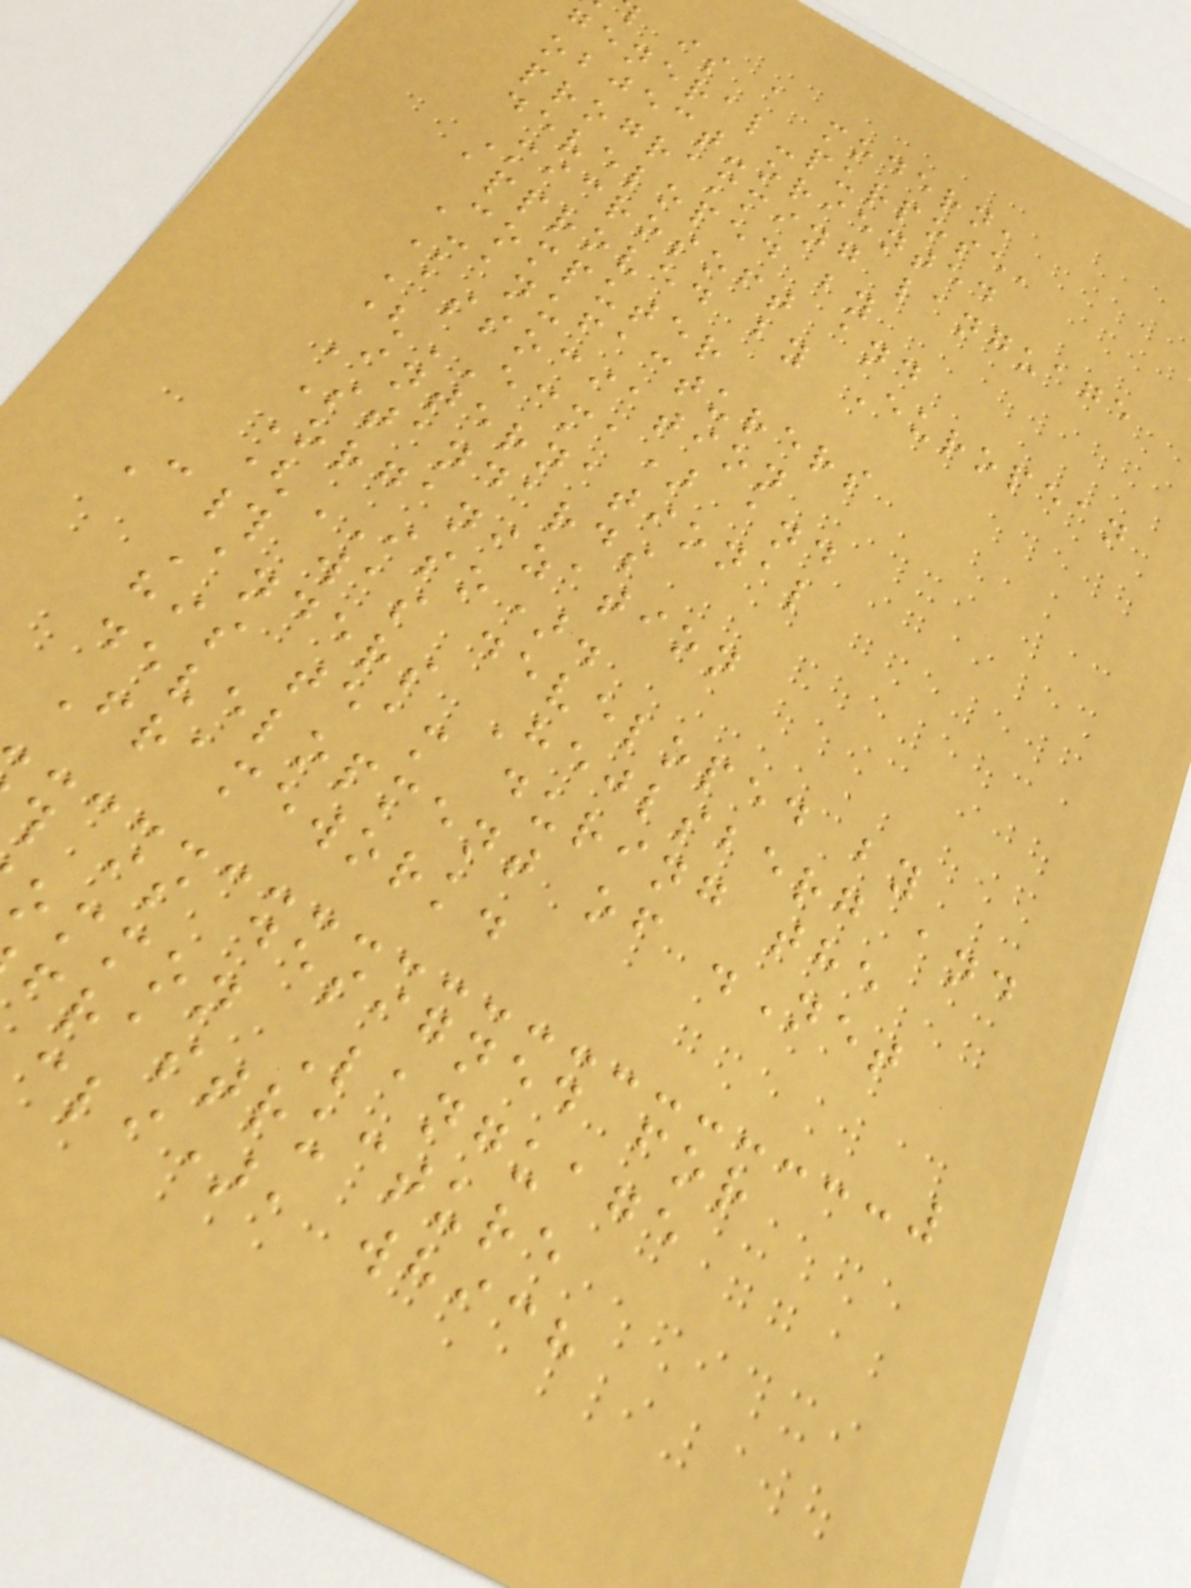is a modern,
general-purpose,
object-oriented
programming language
developed by
Microsoft and
approved by European
Computer
Manufacturers
Association
(ECMA) and
International
Standards
Organization
(ISO).
C# was developed by
Anders Hejlsberg and
his team during the
development of .Net
Framework.
is designed for
ommon Language
frastructure
cli), which
